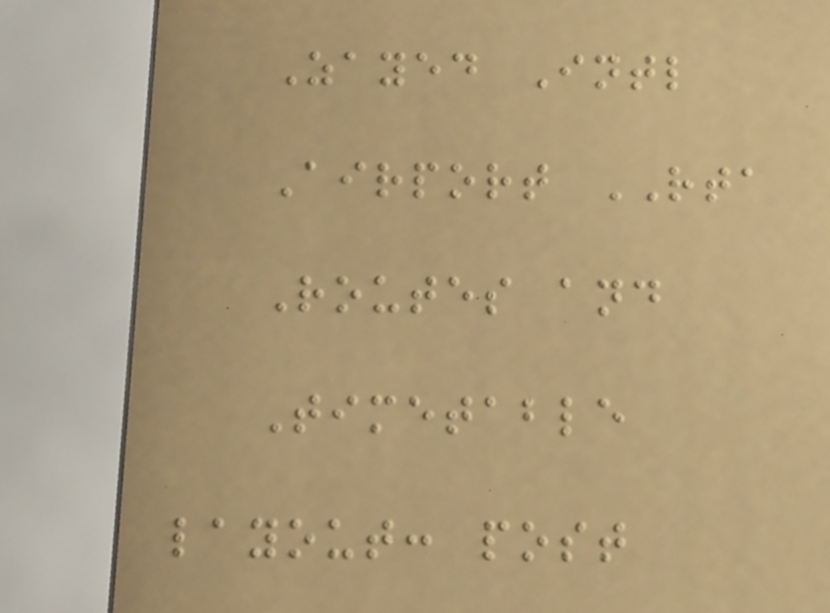Zayed Intl
Airport RTA
Routes and
Timetable
layout: post
